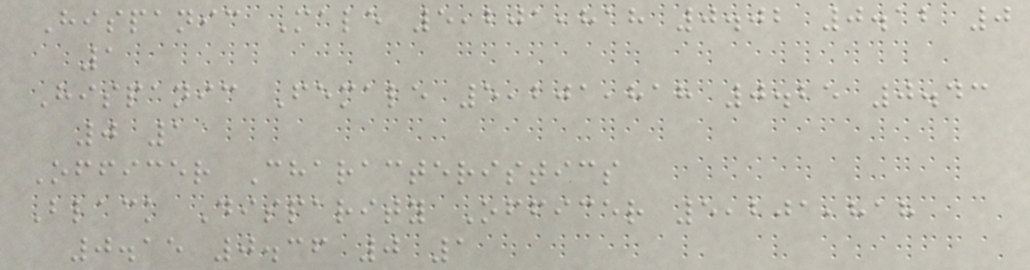Hispanic Male 5,201,818 0.02 0.12 0
1
Hispanic Female 5,201,818 0.25 0.43
0 1
Officer Characteristics
Black Disparity Officer 5,201,818
0.15 0.36 0 1
